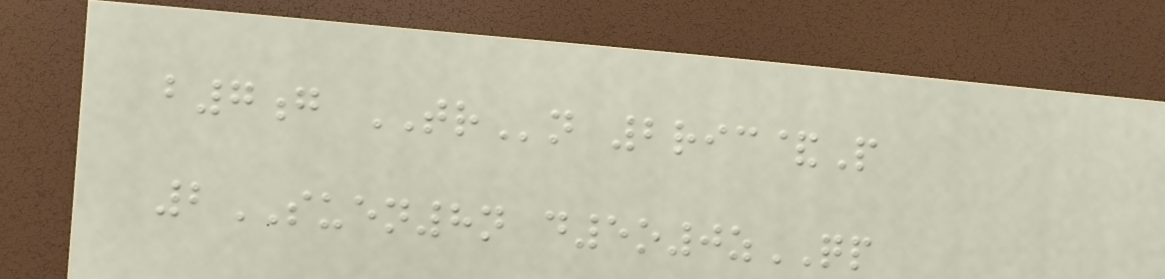b7g TRn 2ric&P
2SUEN8n d5o0zQP
